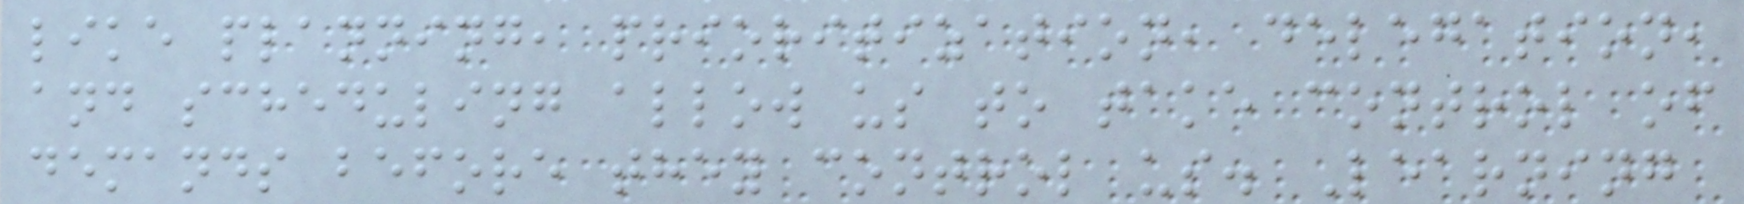like planning, prioritization, delegation,
and scheduling allow us to take control of
demands before they control us. Learning
